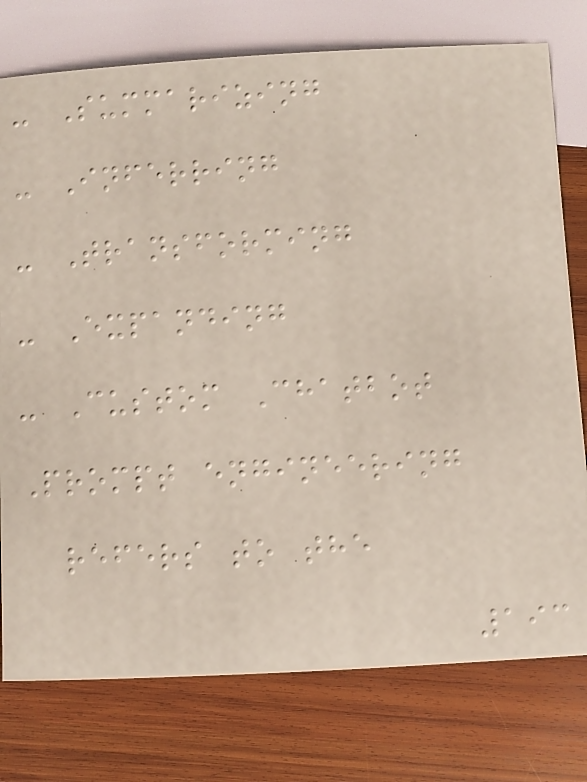- Summarizing
- Inferring
- Transforming
- Expanding
- Custom Chatbot
Prompt engineering
refers to the
193
